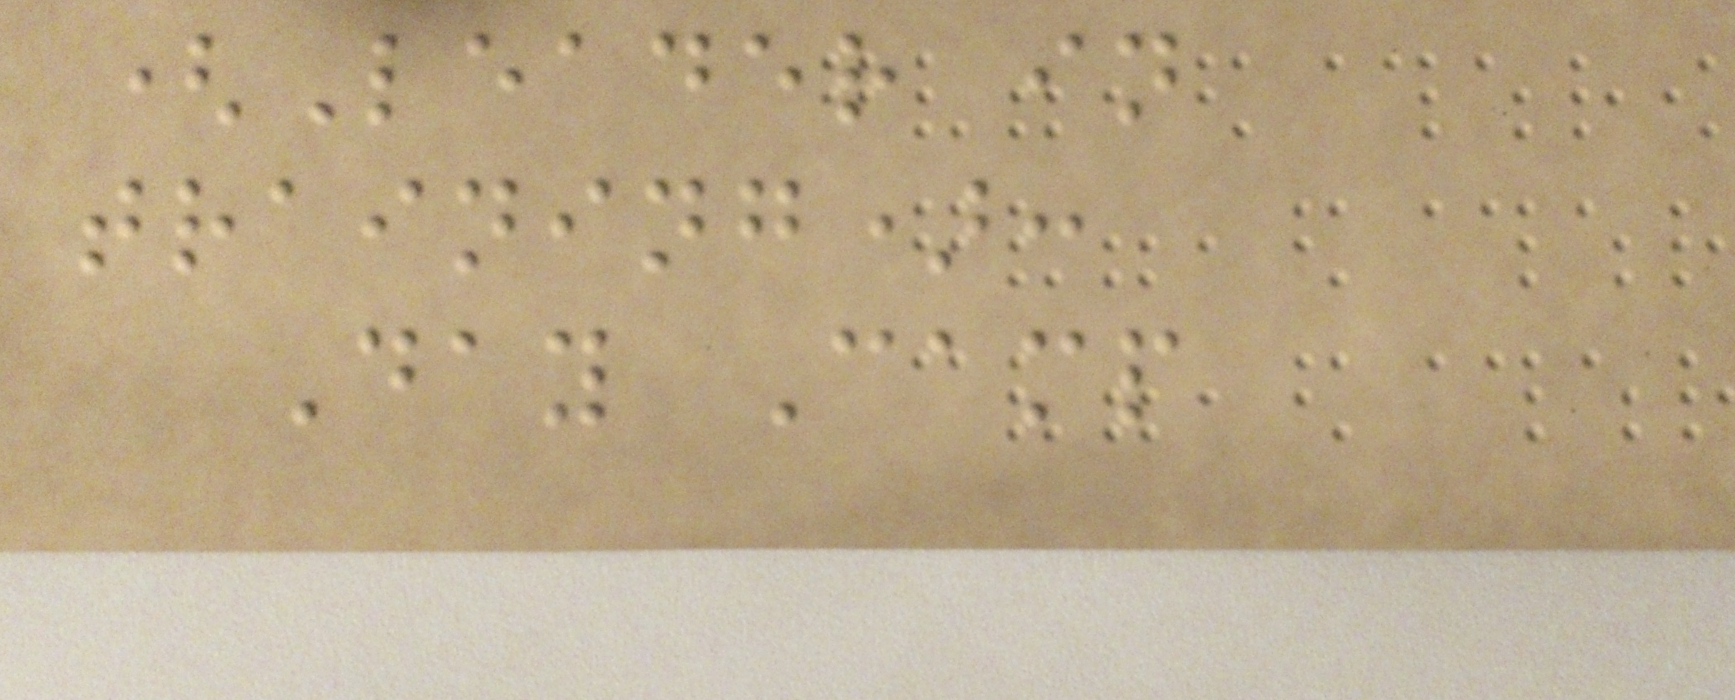(Leader in
training):
Day Camp
